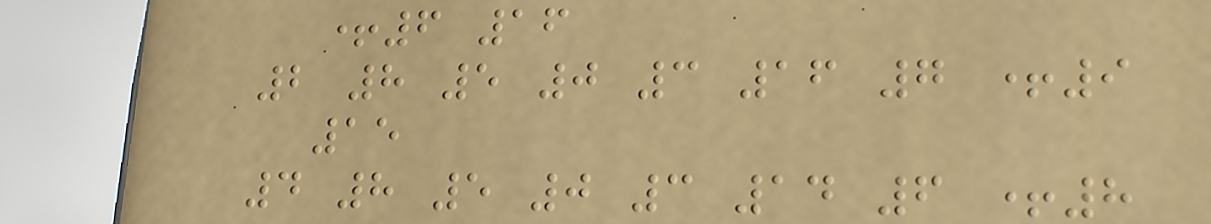+6 16
2 8 5 0 3 16 7 +9
15
4 8 5 0 3 14 6 +8
